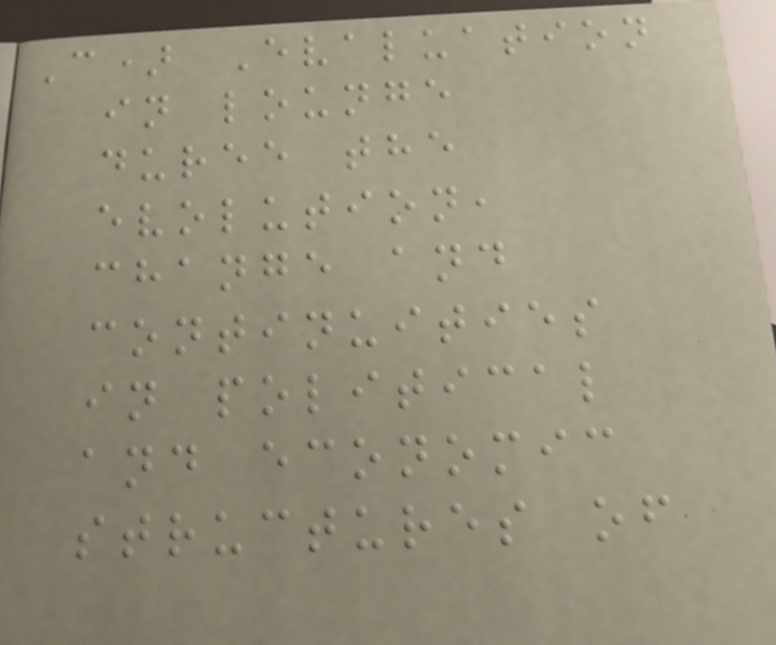C) Evaluation
in lounge
duree the
evolution,
change and
continuities
in political
and economic
structures of
